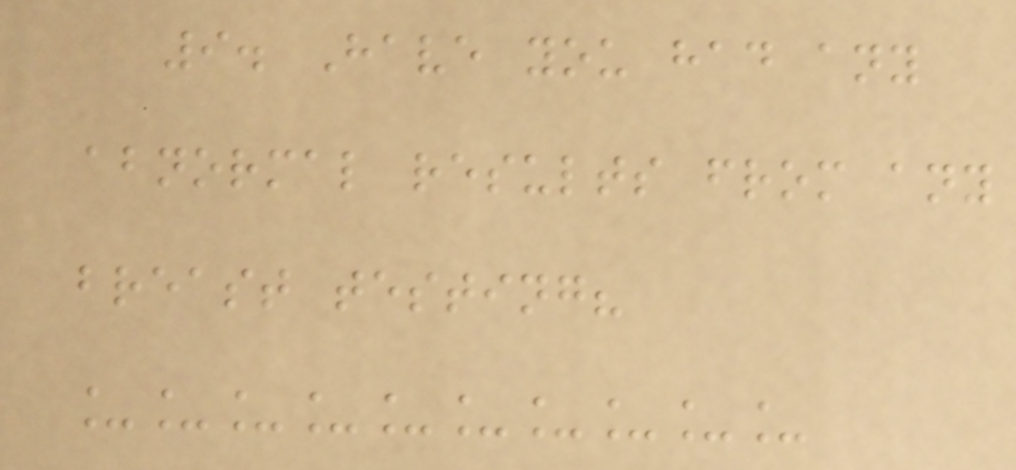9. Have you had any
abnormal results from any
breast testing?
__________
